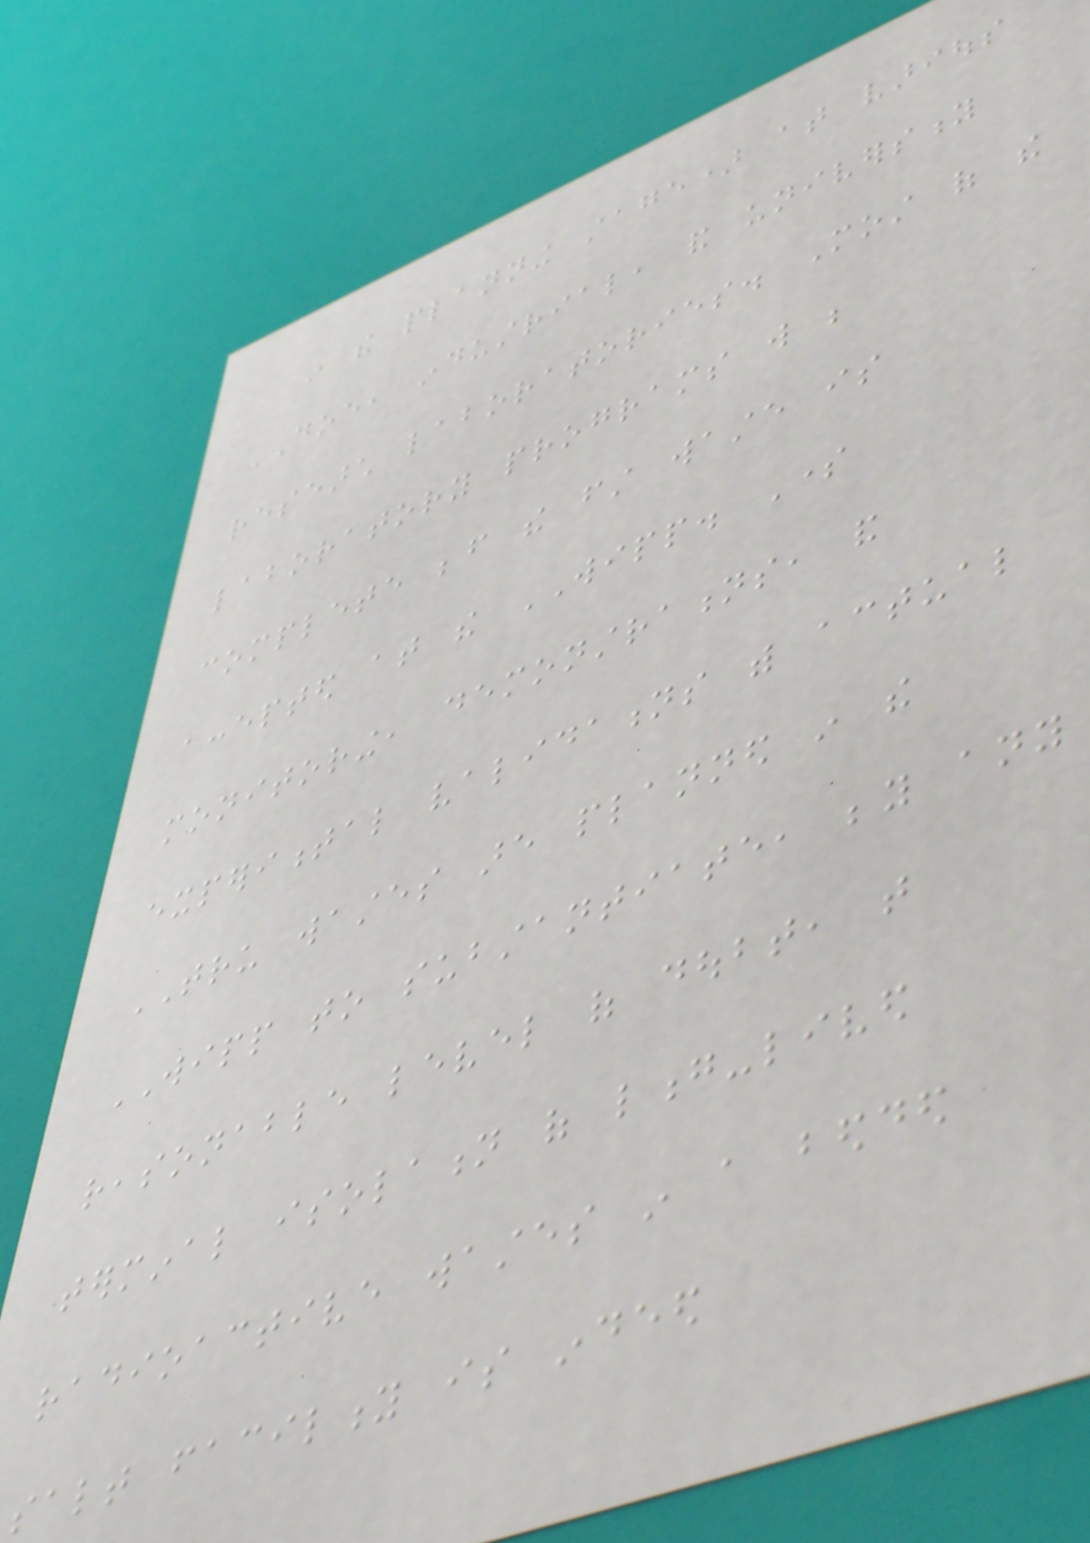in the planning stage) at various
DOE, industrial, and university
research laboratories. Most of the
laboratory programs will be
complete before the first waste is
accepted at the WIPP. Some
monitoring, demonstrations, and
experimental validations with actual
TRU wastes are planned in the
WIPP to substantiate, beyond any
reasonable level of doubt, that
terminal isolation of long-lived
radioactive wastes in a bedded
salt facility is indeed
